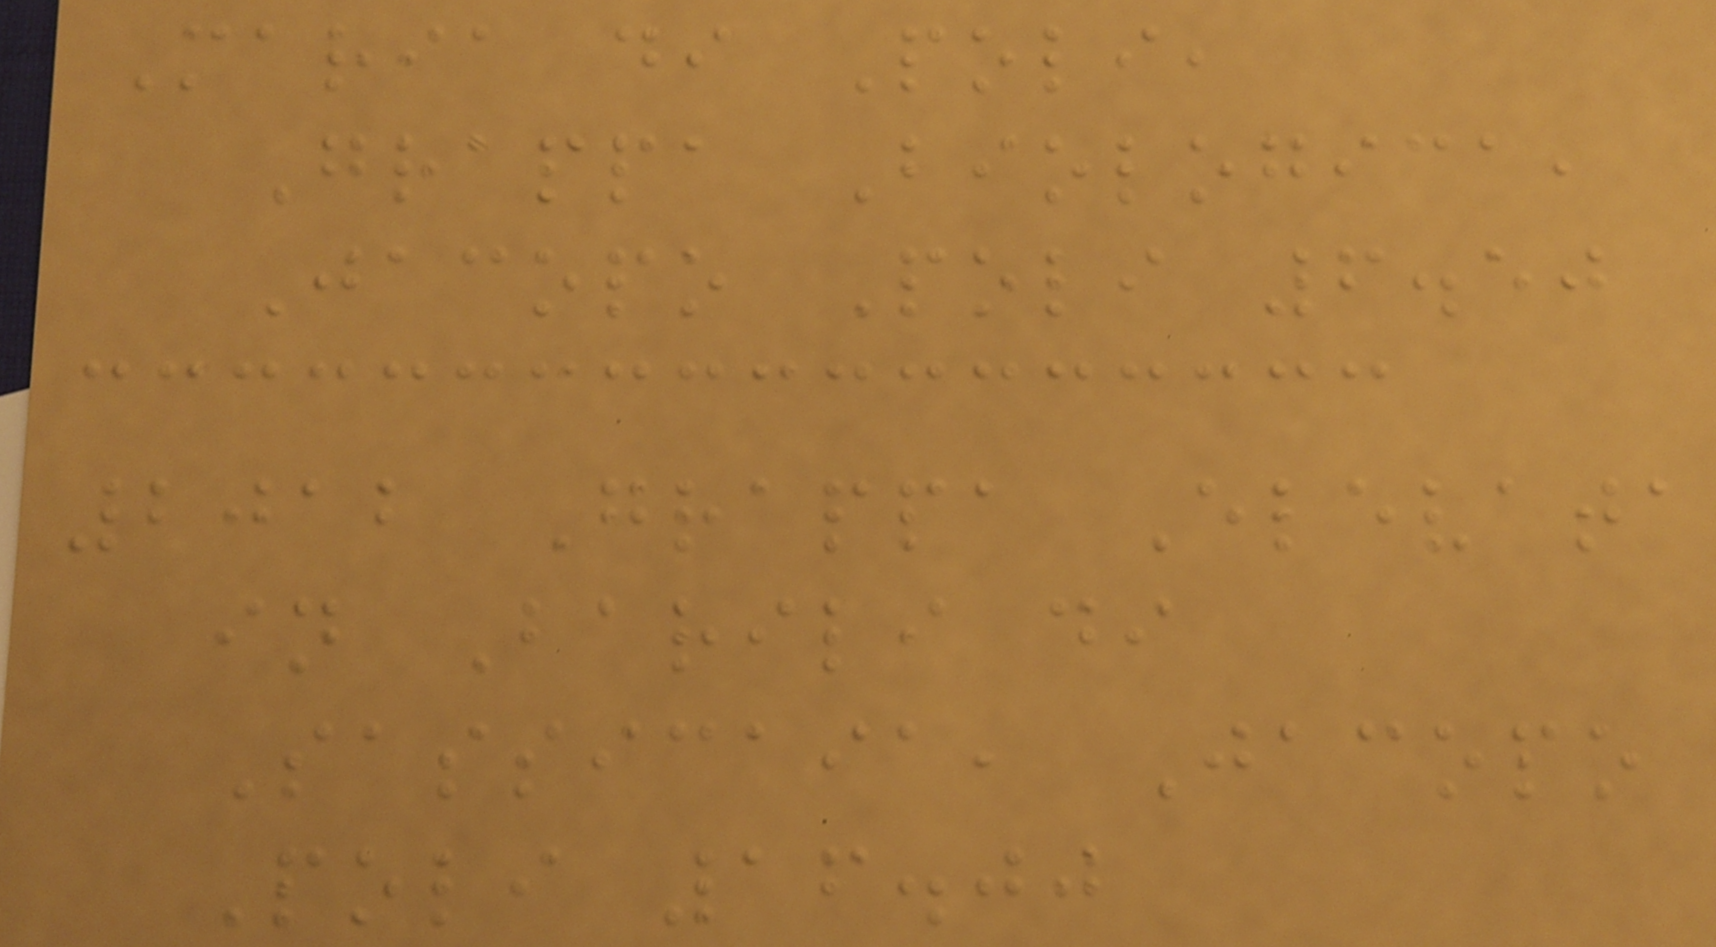Maria di Poli,
Grappa Biologica,
Jacopo Poli 6.50
2012 Grappa Elevata
in Barili di
Sassicaia, Jacopo
Poli 16.00
